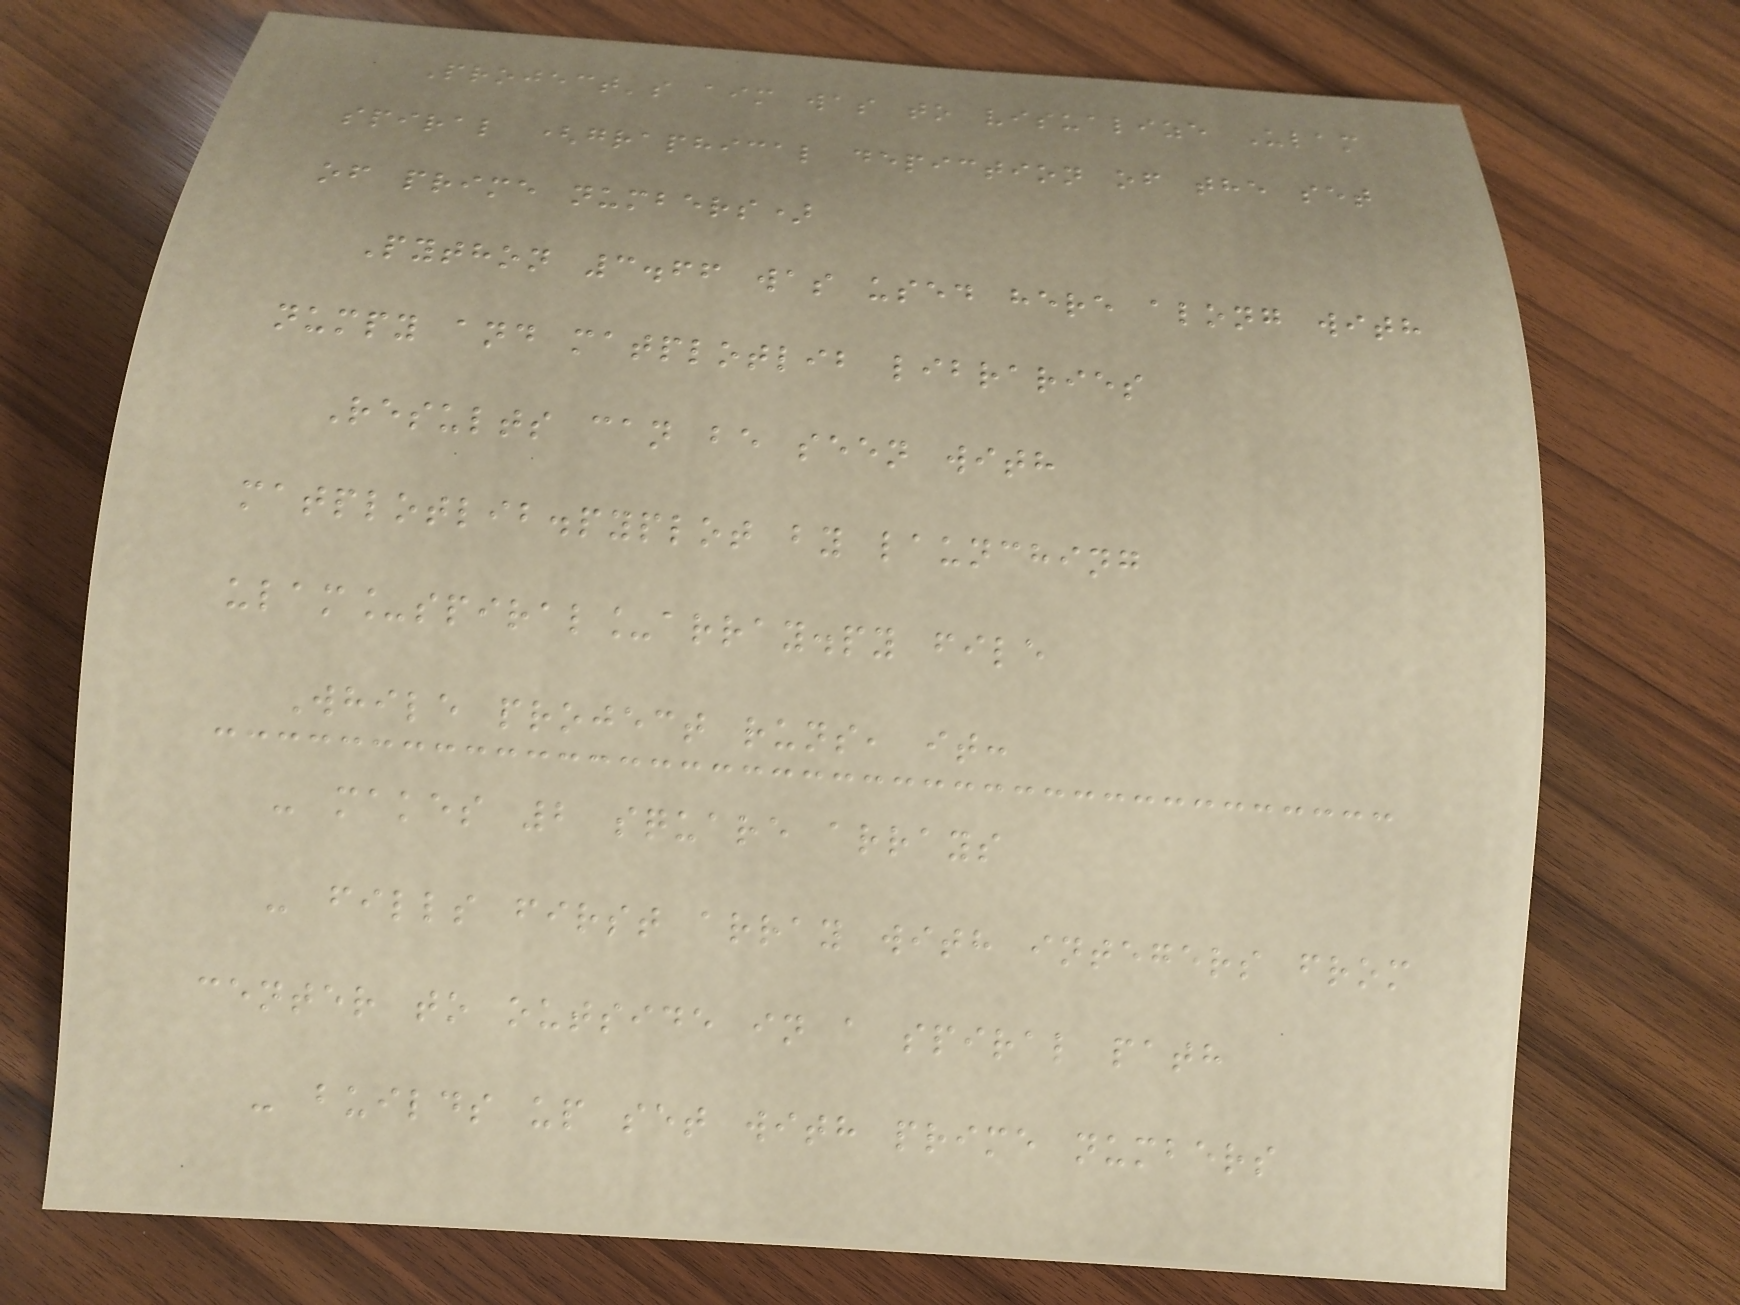Project's aim was to visualize Ulam
spiral (graphical depiction of the set
of prime numbers)
Python 3.66 was used here along with
numpy and matplotlib libraries
Results can be seen with
matplotlib.pyplot by launching
ulam_spiral_array.py file
While project runs, it:
- makes 2 square arrays
- fills first array with integers from
center to outside in a spiral path
- builds up set with prime numbers
